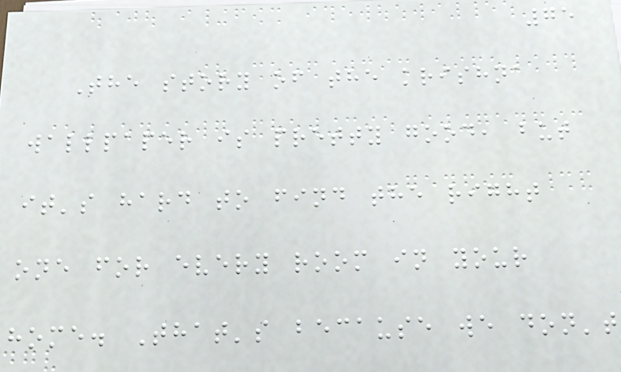75
The story of the krishna
wallpaper is pretty good, but
it's hard to find the right
one for every room in your
home. That's because we don't
